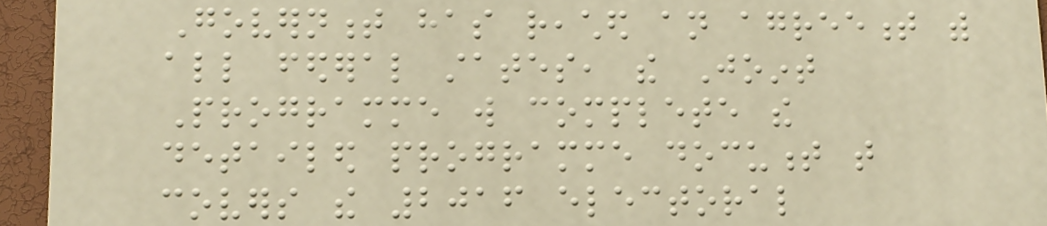Government has reached an agreement with
all federal states, the Joint
Programme will complete the
detailed programme document that
covers the 2016 electoral
